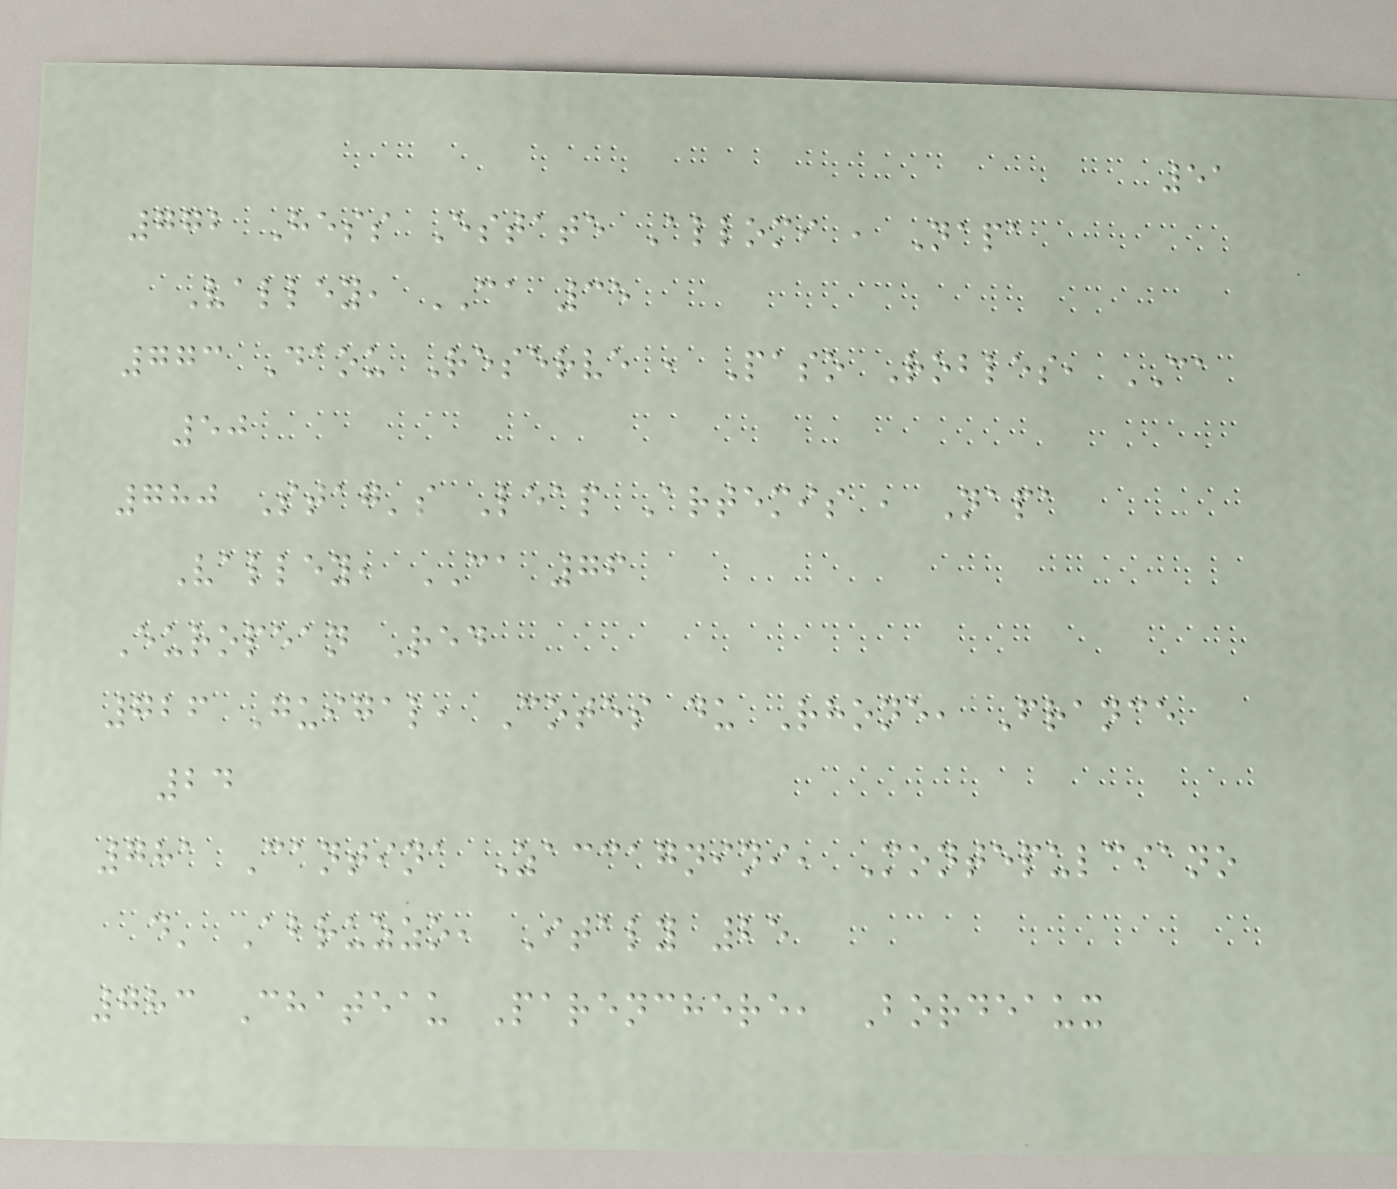51
772 Hess Estate Allomi , Napa
Valley, CA 35
773 Daou Reserve , Paso Robles, CA
50
780 Stag's Leap Artemis , Napa
Valley, CA 76
European Red
726 Guigal, Cotes du Rhone, France
24
781 Cantina Zaccagnini, Montepulciano
d' Abruzzo, Italy 25
783 Chateau Parenchere, Bordeaux
